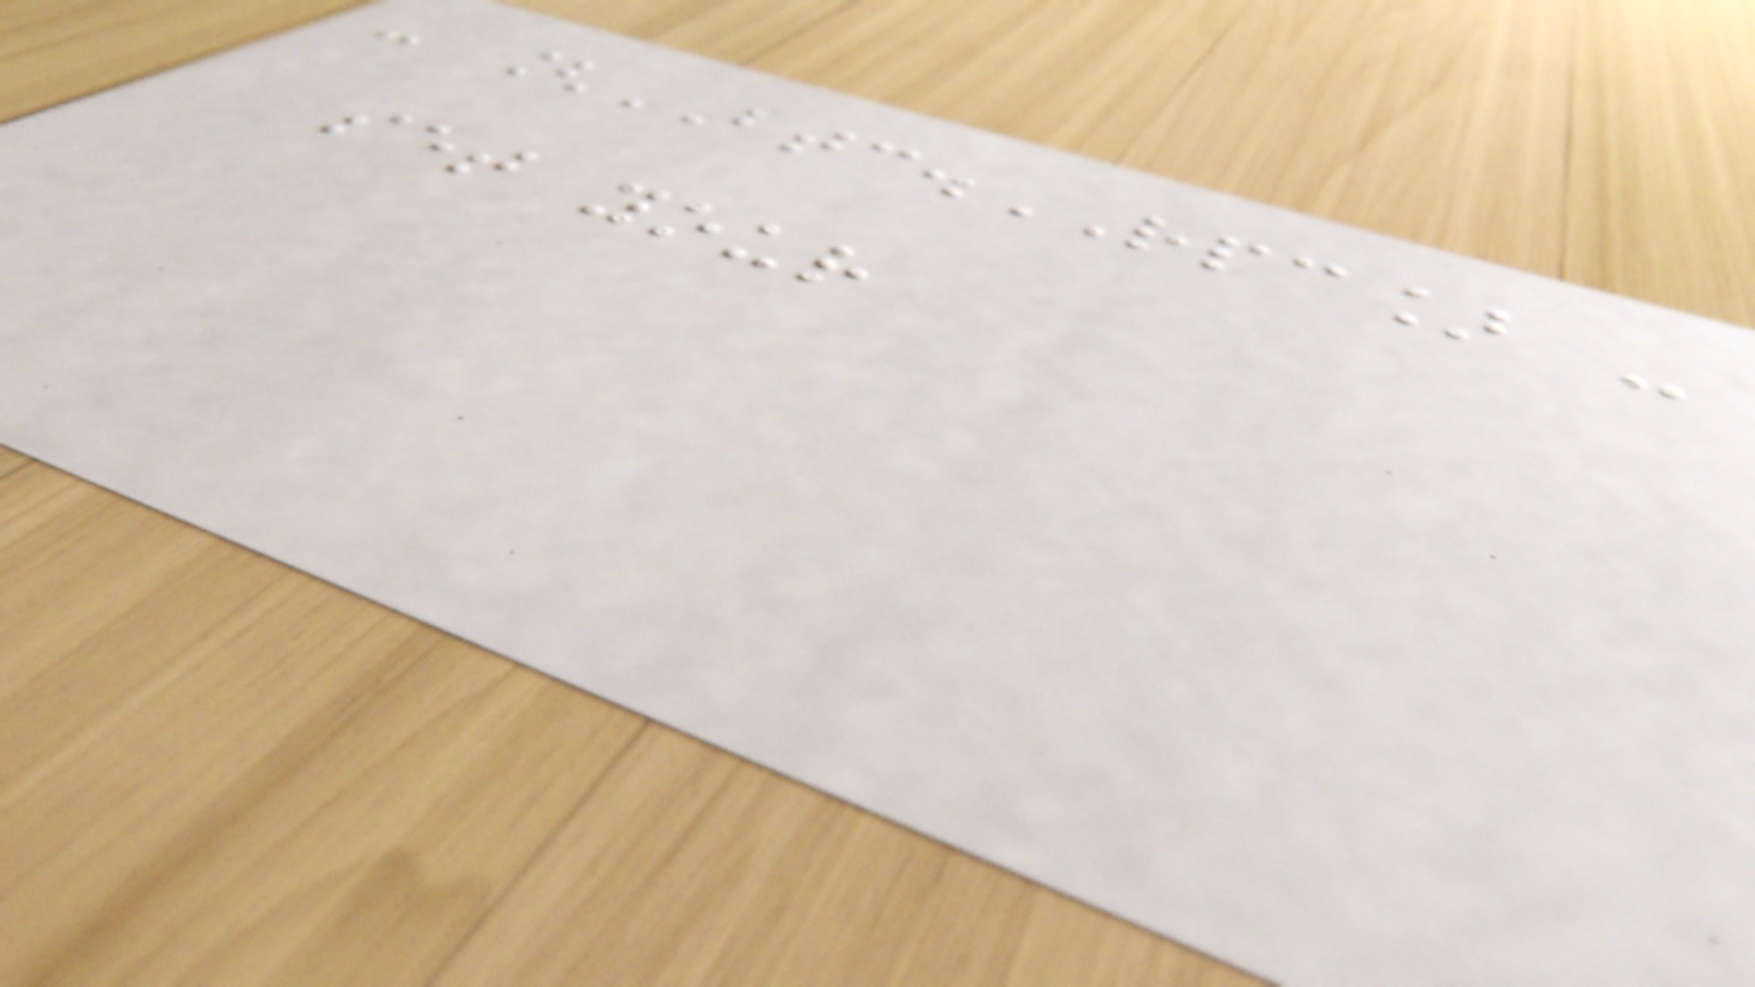- [BTC.RPC] -
set your
